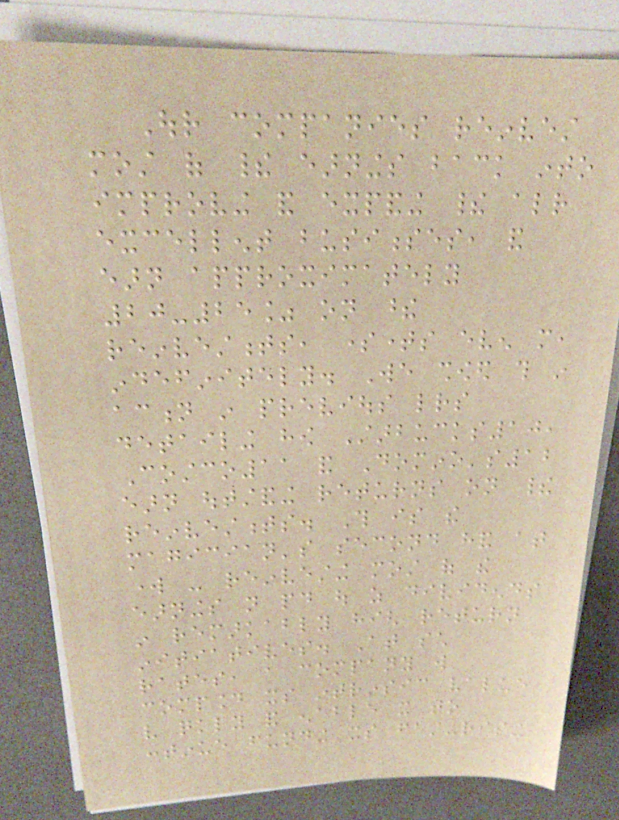Our companies reinvest
most of their earnings back into
improving and expanding their already
excellent businesses, and
earn approximately
20-25% on these
reinvestments, sometimes even more,
indefinitely. We showed this in
action in previous letters
detailing how Starbucks10,
Costco11 and Domino's12
earn outstanding returns on their
reinvestments. This is the
magician's second hand at
work - reinvesting most of the
earnings not paid out as dividends
in remarkably high return
initiatives. At such
rates, a company will
compound its intrinsic value
very quickly and enable it to
continue funding its fast-rising
